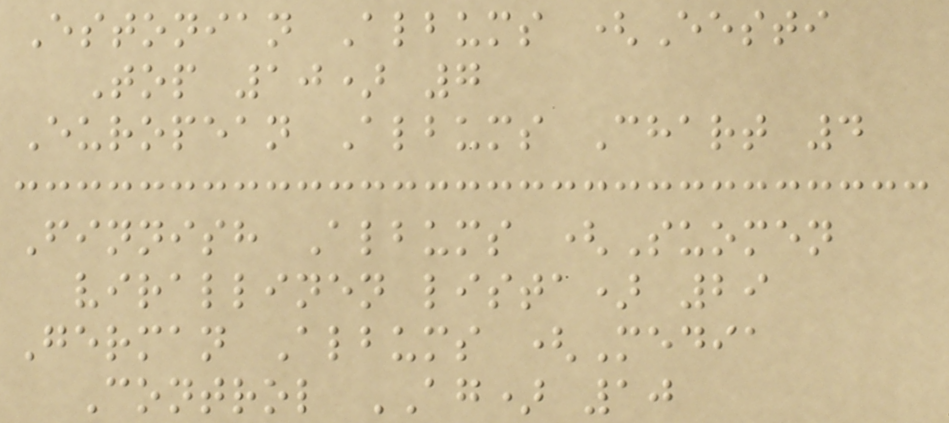Estonian Albums (Eesti
Top 10) 7
European Albums Chart 4
Finnish Albums (Suomen
virallinen lista) 29
German Albums (Media
Control AG) 10
